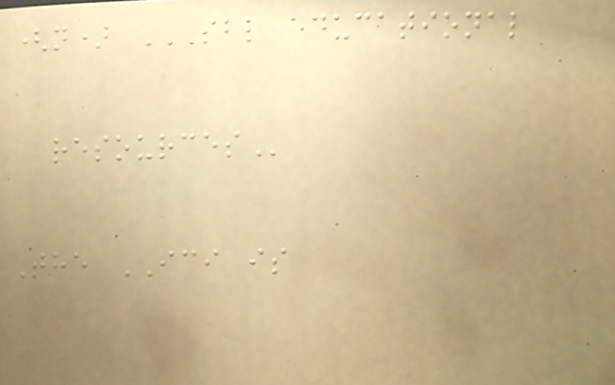(n) SBL EDUCATIONAL
RESOURCES
The ICI is
